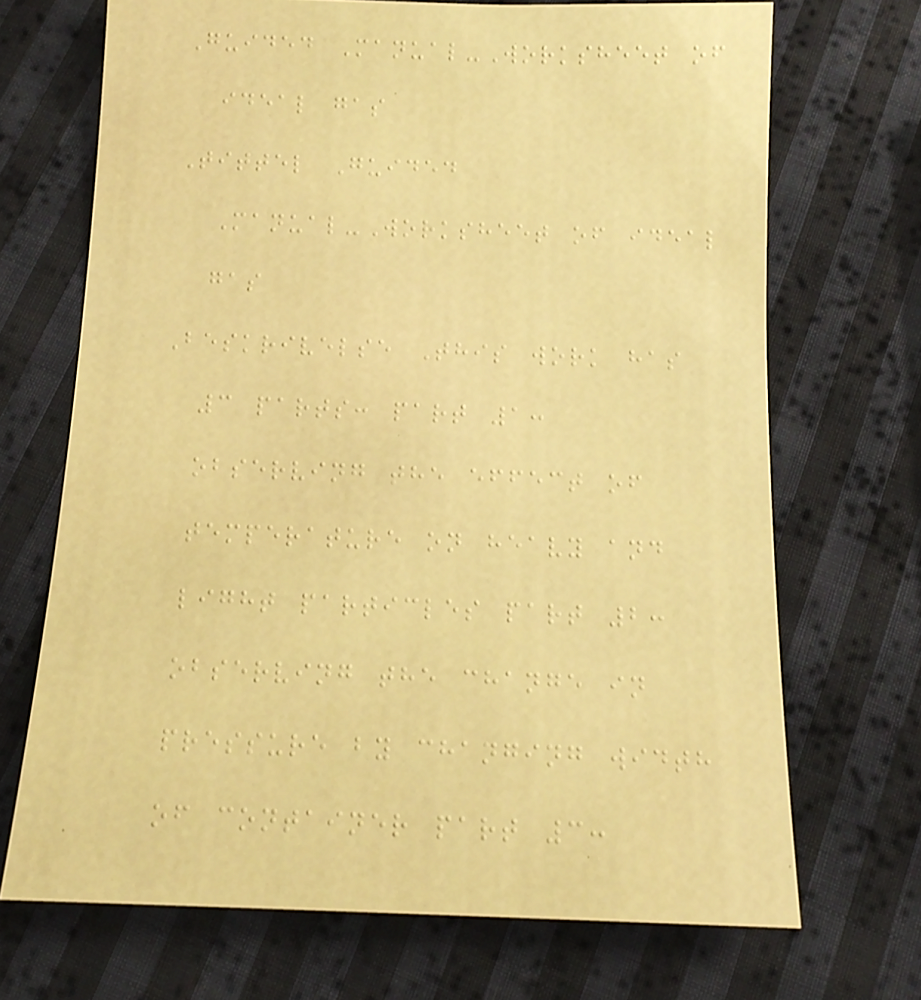Guided Manual-Worksheet of
ideal gas
Tittel Guided
Manual-Worksheet of ideal
gas
Beskrivelse This work has
3 parts: part 1:
observing the effect of
temperature on heavy and
light particles part 2:
observing the change in
pressure by changing width
of container part 3:
